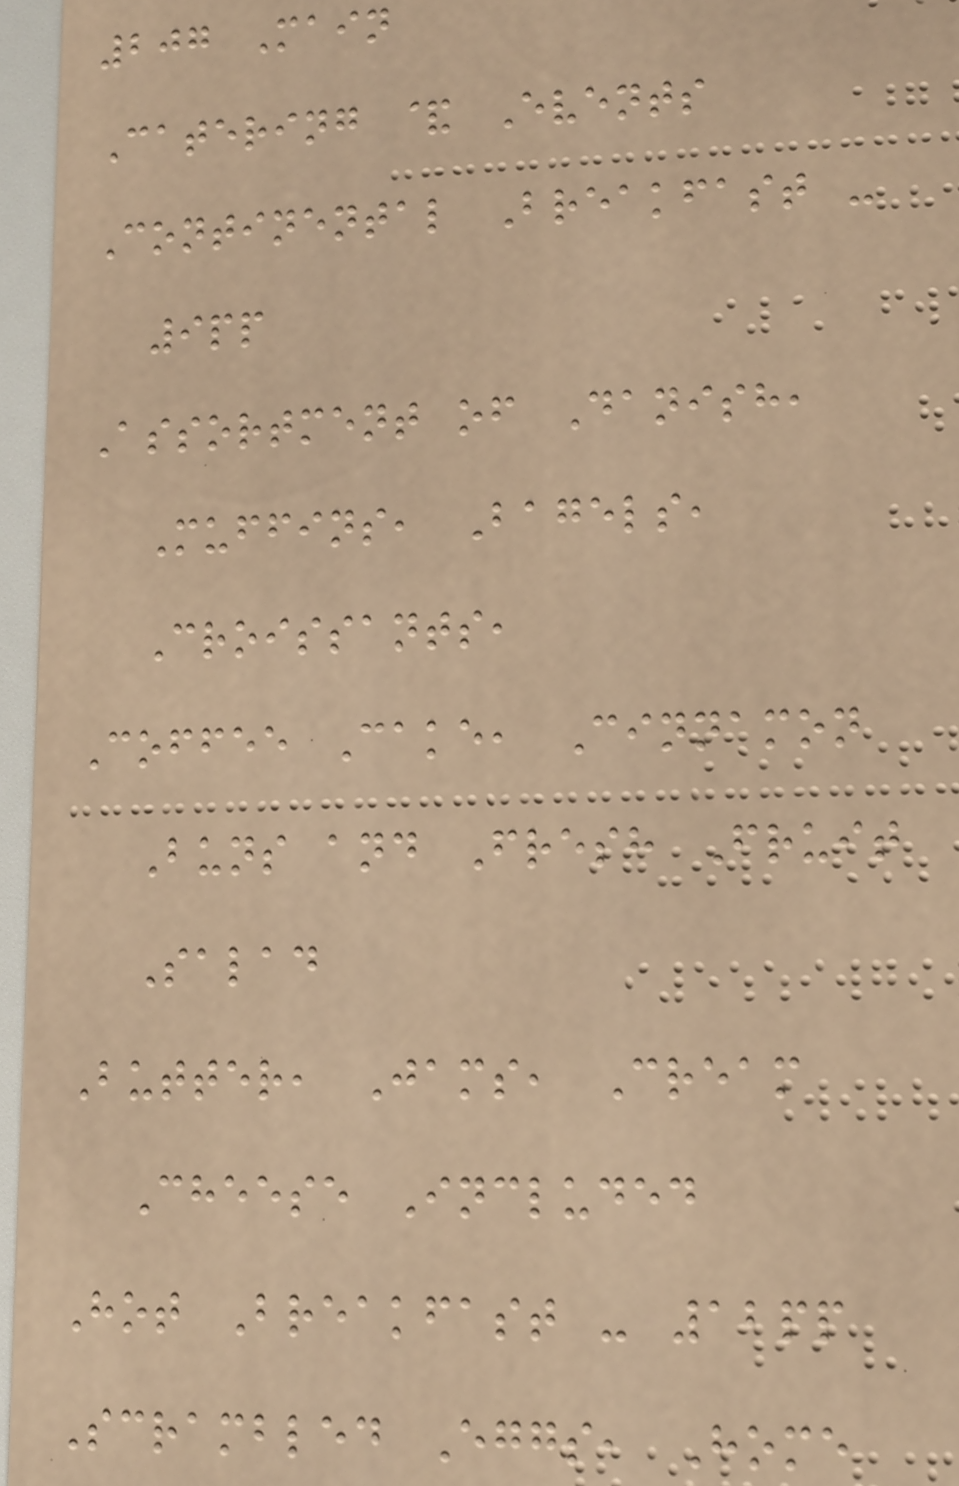207 Main
Catering & Events
Continental Breakfast -
9pp
Assortment of Danish,
Muffins, Bagels,
Croissants,
Coffee Cake, Cinnamon
Buns and Fresh Fruit
Salad
Butter, Jams, Cream
Cheese Included
Hot Breakfast - 12pp
Scrambled Eggs, Home
